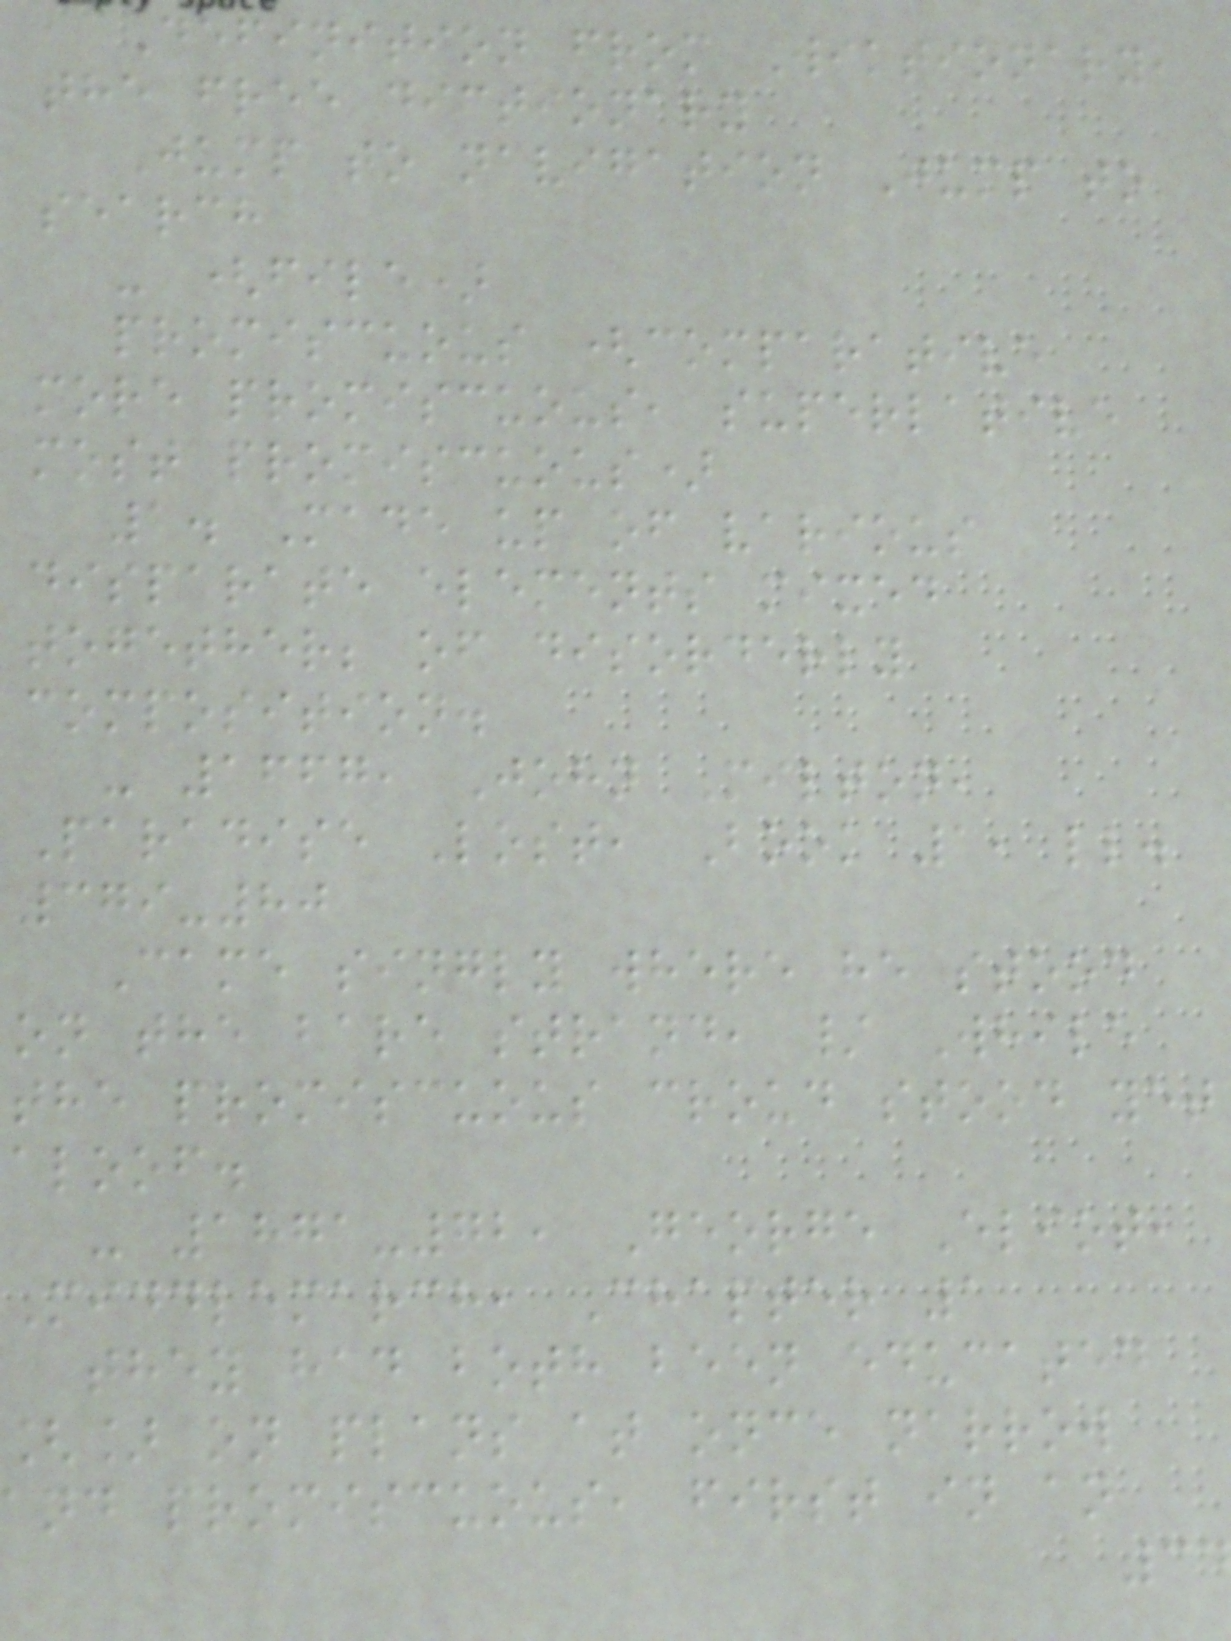Definition from Wiktionary,
the free dictionary
Jump to navigation Jump to
search
- (file)
promiscuous (comparative
more promiscuous, superlative
most promiscuous)
1. Made up of various
disparate elements mixed
together; of disorderly
composition.
- 1667, John Milton,
Paradise Lost, Book 1, ll.
379-80
Came singly where he stood
on the bare strand, / While
the promiscuous croud stood yet
aloof.
- 1871-72, George Eliot,
Middlemarch, Chapter 1
they had both been educated
[] on plans at once narrow
and promiscuous, first in an
